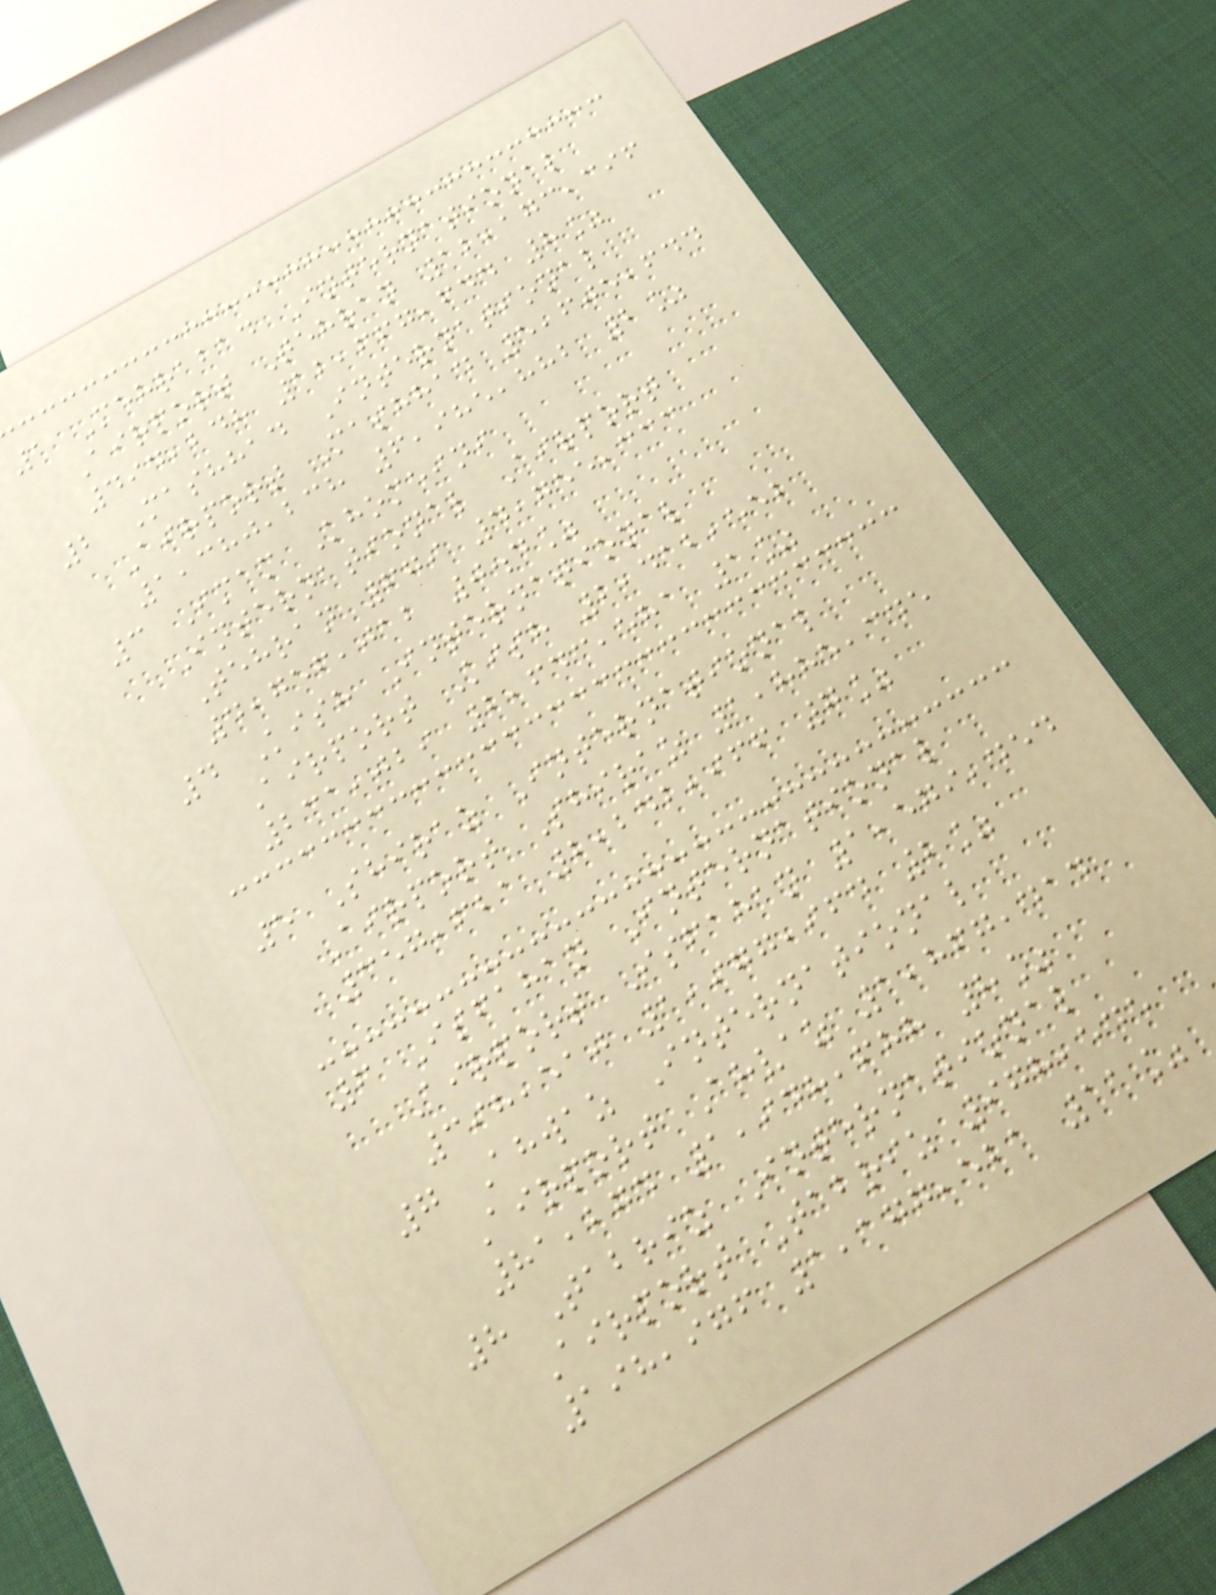1 Mehrabad International
Airport Tehran 12,173,396
494,248 12,667,644 8%
2 Mashhad International
Airport Mashhad 5,605,644
1,380,238 6,985,882 2%
3 Imam Khomeini
International Airport
Tehran 679 4,755,333
4,756,012 0.4%
4 Kish International
Airport Kish 2,412,552
231,029 2,643,581 1%
5 Shiraz International
Airport Shiraz 1,885,345
357,621 2,242,966 7%
6 Isfahan International
Airport Isfahan 1,579,454
398,510 1,977,964 2%
7 Ahwaz International
Airport Ahvaz 1,867,414
81,274 1,948,688 8%
8 Tabriz International
Airport Tabriz 978,545
198,976 1,177,521 11%
